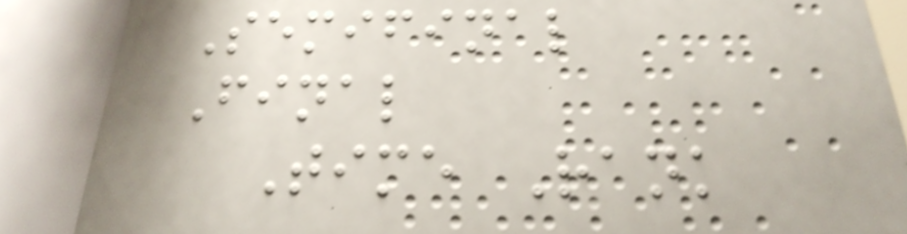Semifinal
Final
Time Rank
